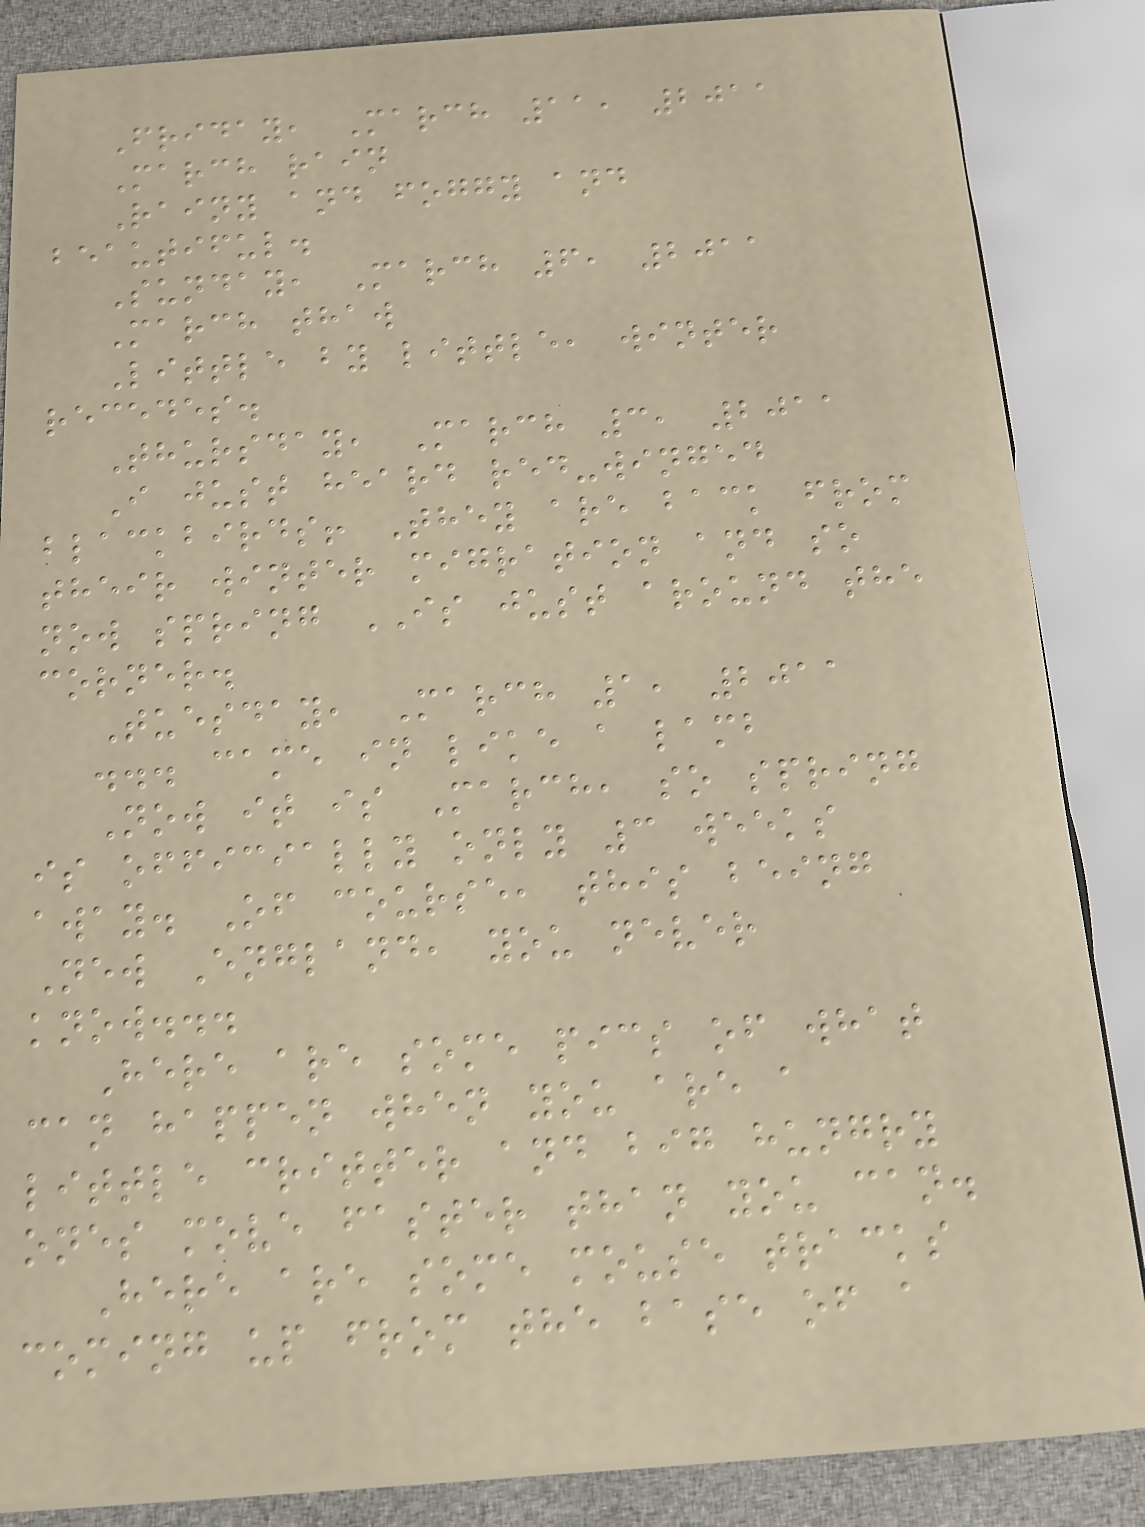Friday, March 11, 2011
March rain
Rainy and foggy and
beautiful.
Sunday, March 6, 2011
March thaw
Little by little, winter
recedes.
Thursday, March 3, 2011
I just heard red-winged
blackbirds! They are back from
their winter migration and so
now spring IS just around the
corner.
Tuesday, March 1, 2011
... came in like a lamb
Now it is March, so spring
is officially only 3 weeks
away. Of course, this being
New England, you never
know...
Here are some pics of what
can happen when you are a
little critter and big hungry
ones move faster than you can.
Here are some mouse tracks
coming up from the base of a
